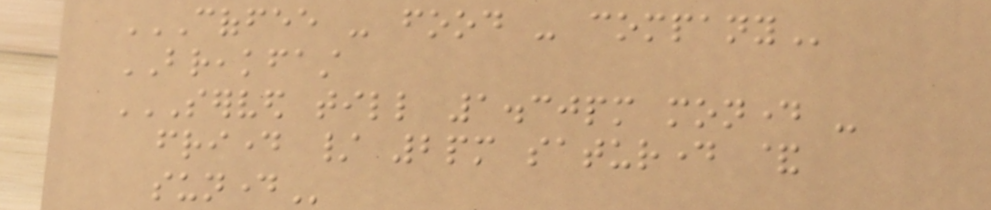COFFEE - FOOD - COMPANY
BREAKFAST
SERVED TILL 1.30PM MONDAY -
FRIDAY / 2PM SATURDAY &
SUNDAY
